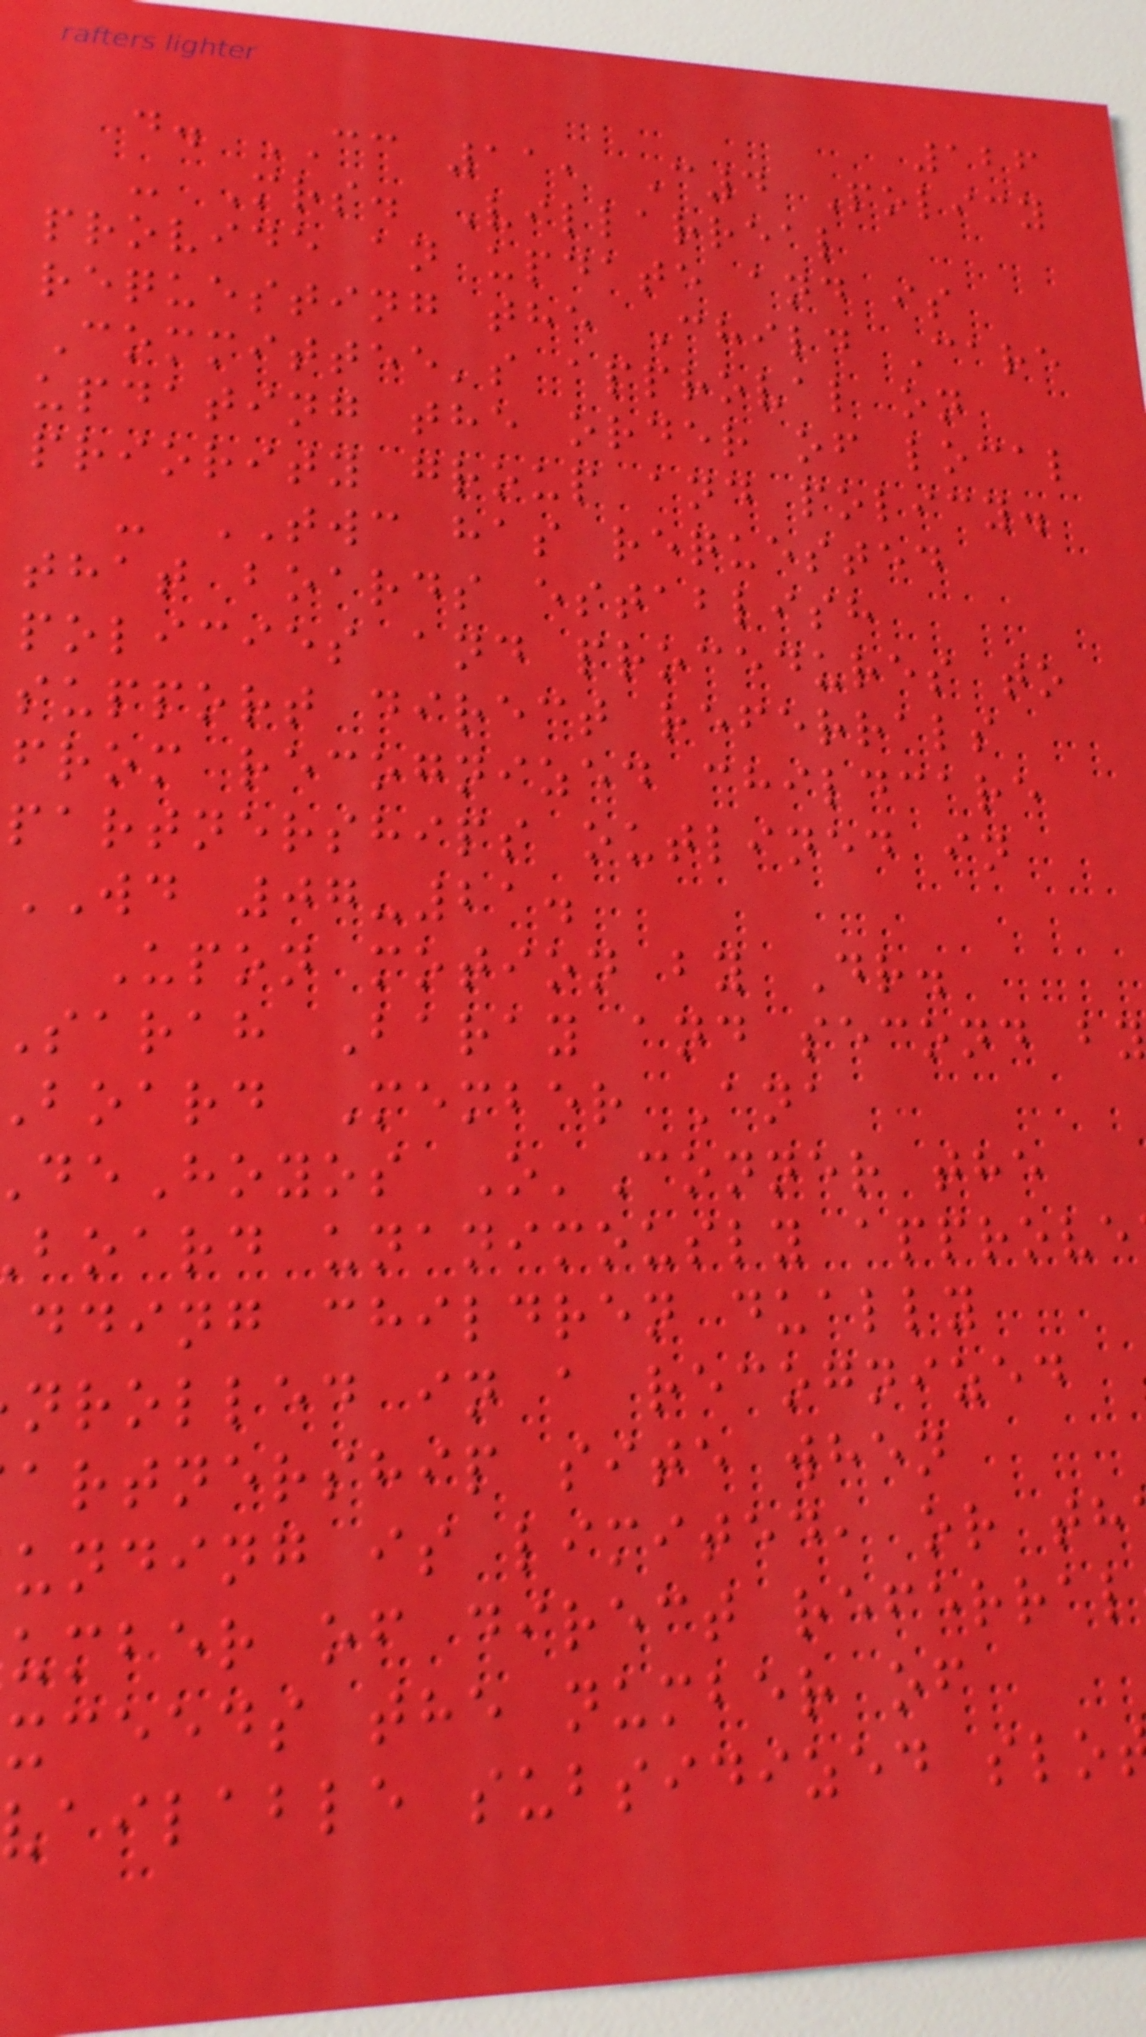126
d. CC 11, C4 Policy
- Mrs. Villarreal
provide an update and is
requesting the Child Care
Committee's approval on
updating the order of local
priority group and policy.
- TWC has requested
that boards establish
policies and procedures to
support direct referrals
from recognized childcare
partnerships outlined in
WD 07-21.
Upon motion by Dr.
sarah Baray and second by
board Member Ana
eHoyos O'Conner the
board unanimously approve
dding children dually
nrolled in a recognized
artnership site when
unding is limited, or th
umber of direct referral
xceeds the number of
vailable subsidized slo
